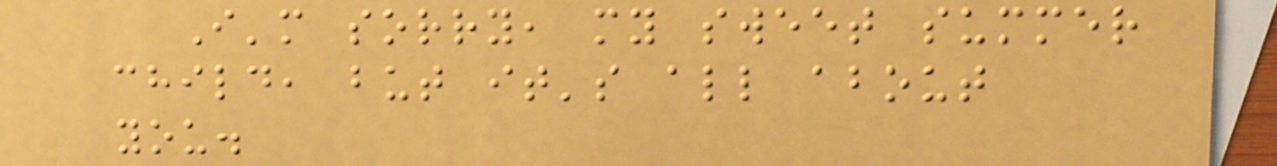I'm sorry, my sweet summer
child, but it's all about
you.
